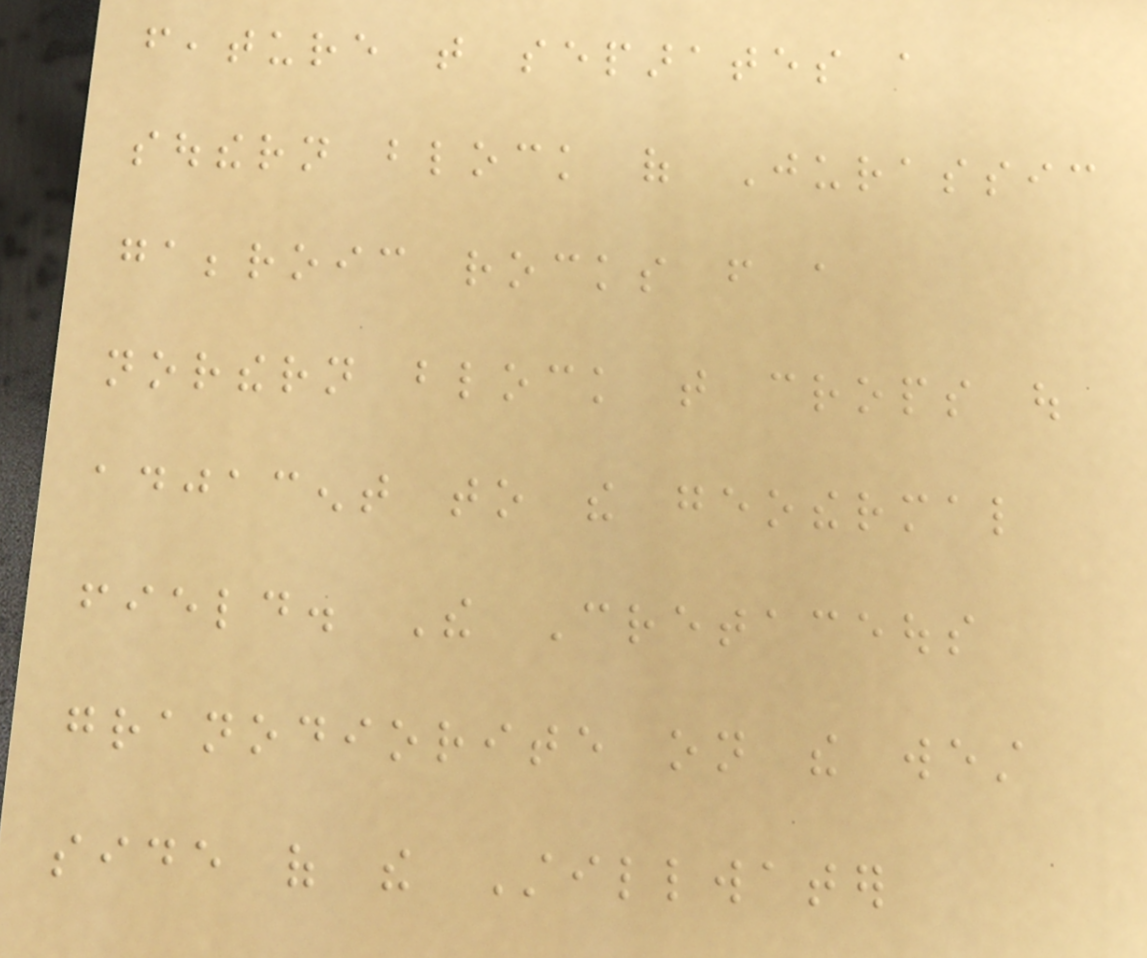feature that separates a
southern block of Jurassic
gabbroic rocks from a
northern block that crops out
adjacent to the geothermal
field. The Cretaceous
granodiorite on the west
side of the Stillwater
